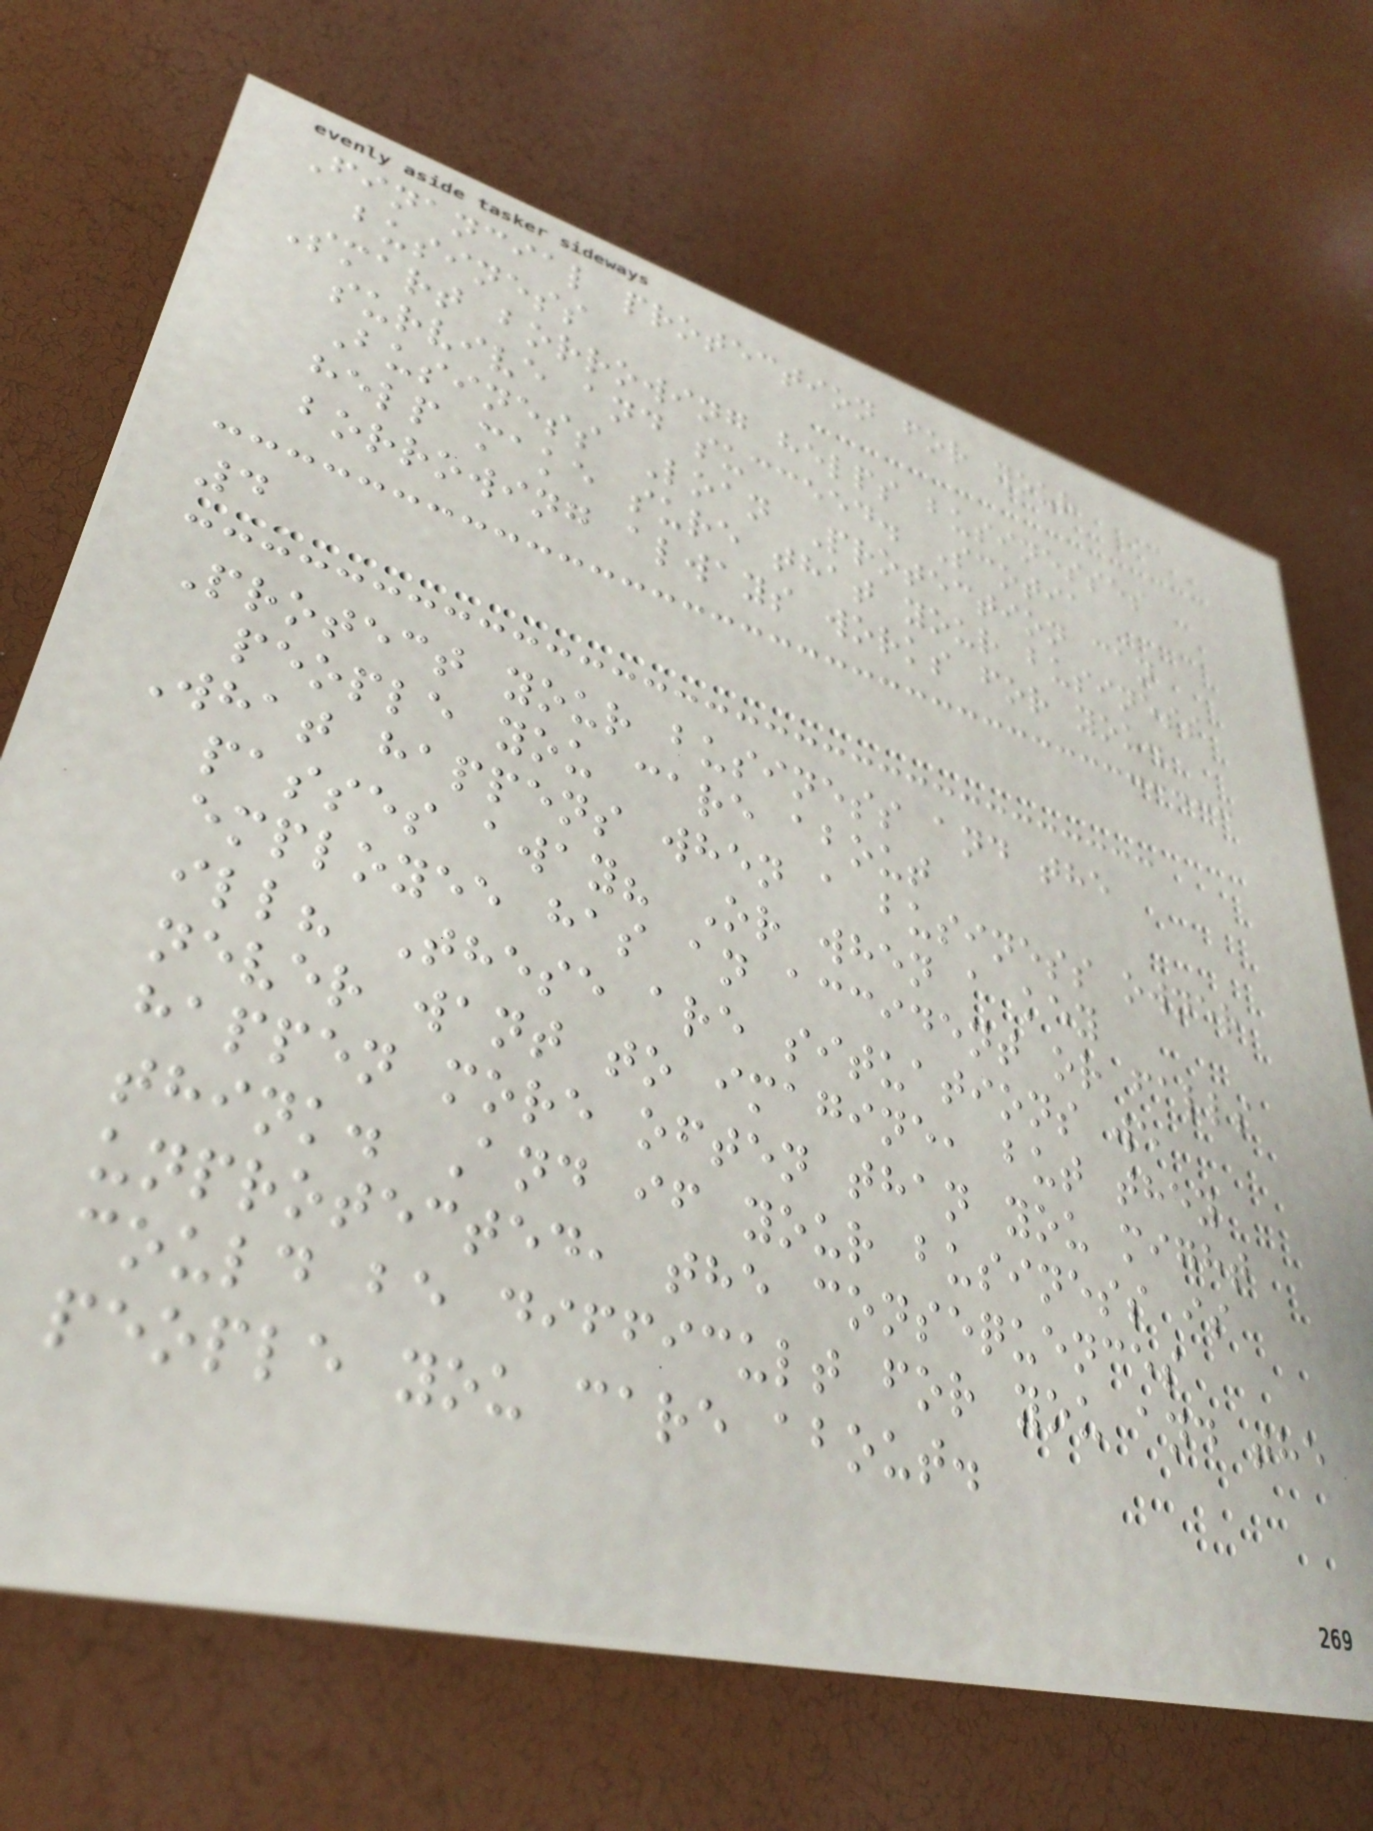Financial protection for your
business
Smart borrowing helps businesses
survive and succeed. Scotia
Business Loan Protection can
help make sure that your business
borrowing always works for you.
4
Protect your business and the
people you care about
What happens when a business owner
passes away? Or when a key
employee has an accident or falls
ill? These are situations we
never want to imagine, but they
happen more often than you might
think. And if your business is
unprotected, the consequences
could be difficult for you and the
people you care about.
